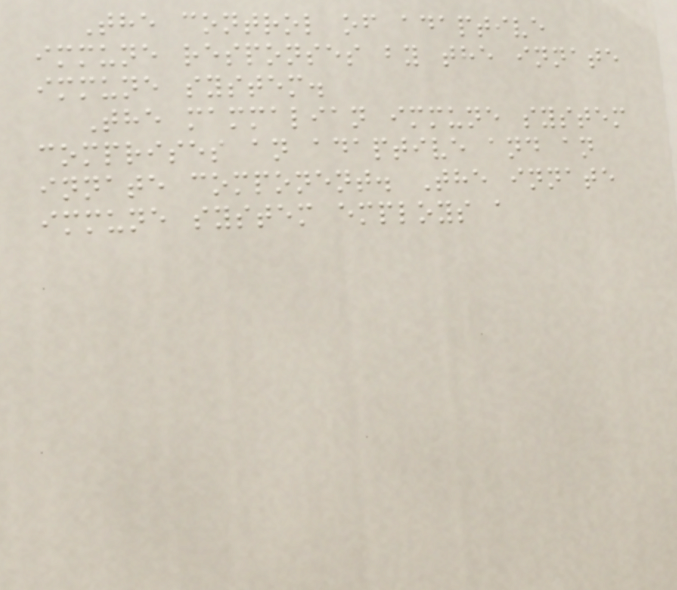The control of adaptive
immune responses by the innate
immune system.
The mammalian immune system
comprises an adaptive and an
innate component. The innate
immune system employs a
